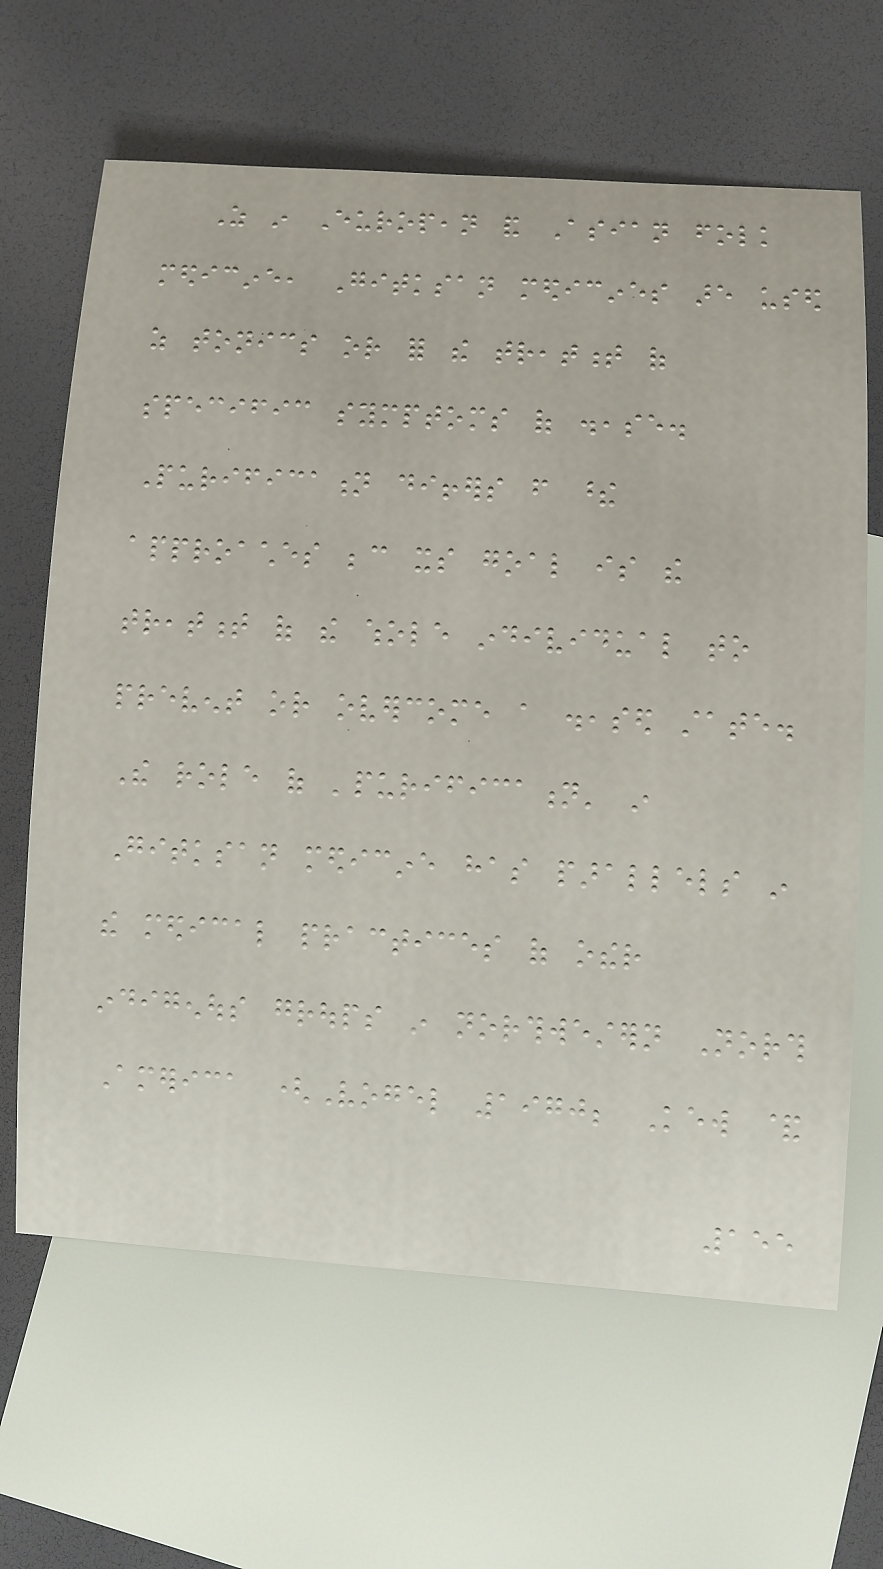As in European and Asian folk
medicine, Gitksan medicines are used
as tonics or for the treatment of
specific symptoms of disease.
Purification differs from these
approaches because its goal is the
treatment of the whole individual to
prevent or overcome a diseased state.
The role of 'purification' in
Gitksan medicine has parallels in
the medical practices of other
indigenous groups in northwestern North
America (Vogel 1970; Kew &
155
